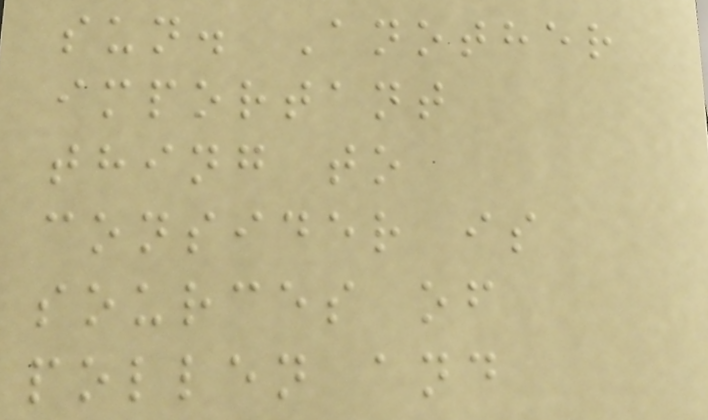sun. Another
important
thing to
consider is
sources of
pollen and
